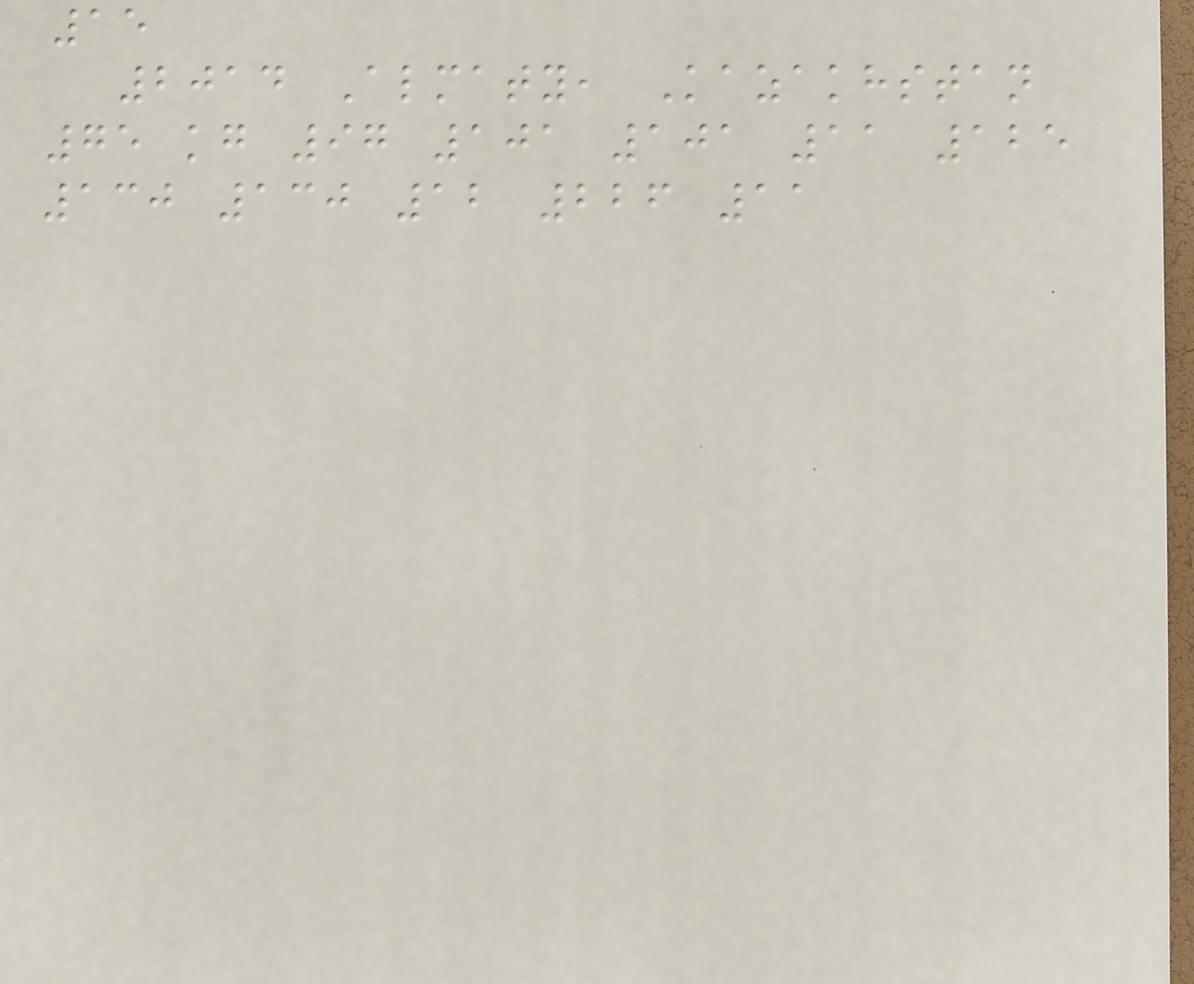15
2014 Almaty, Kazakhstan
75 kg 97 101 101 11 125
130 130 12 226 11
